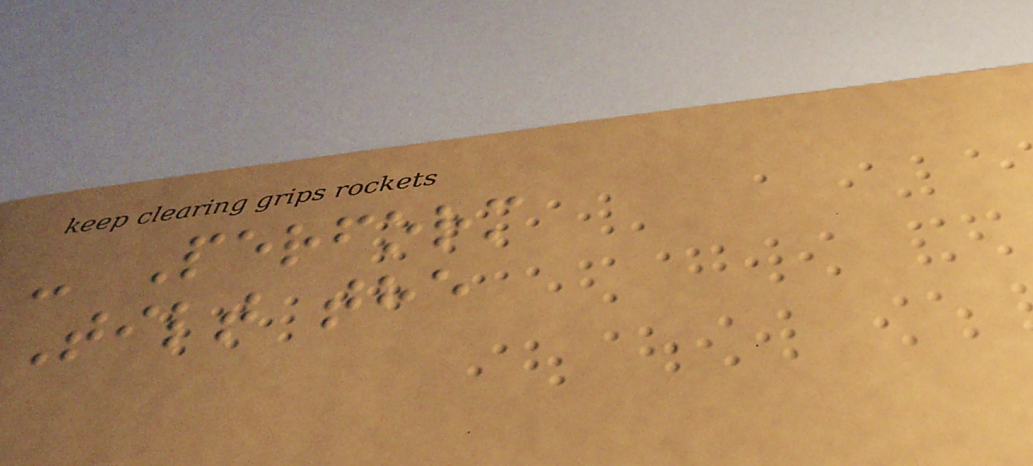- Perform
Tilt the
